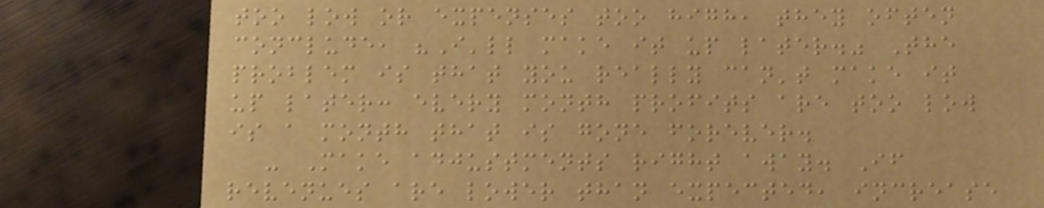too low or expenses too high, they often
conclude, "I'll make it up later." The
problem is that you really can't make it
up later: every month profits are too low
is a month that is gone forever.
- Make adjustments right away. If
revenues are lower than expected, increase
